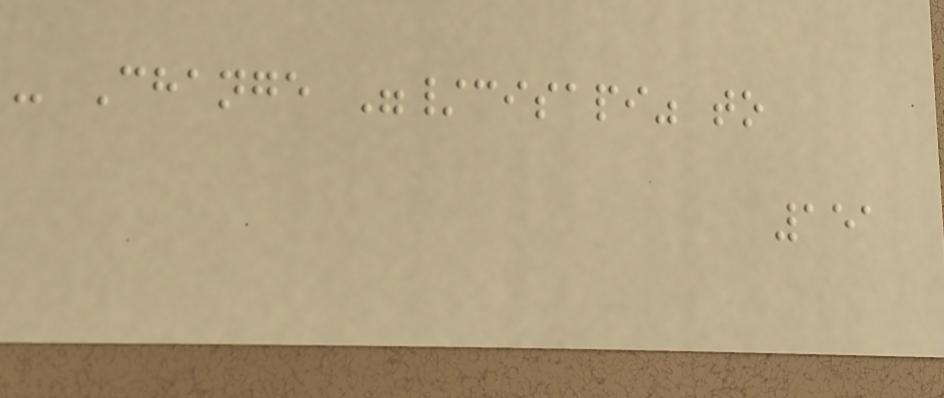- Change "/cisapi" to
151
